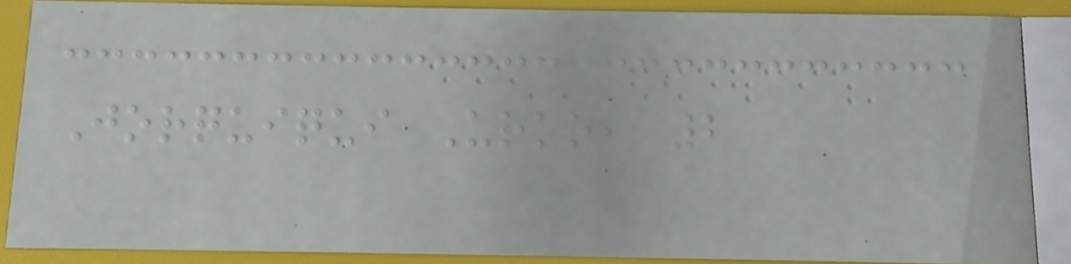Jorquiqui Urko, 2
